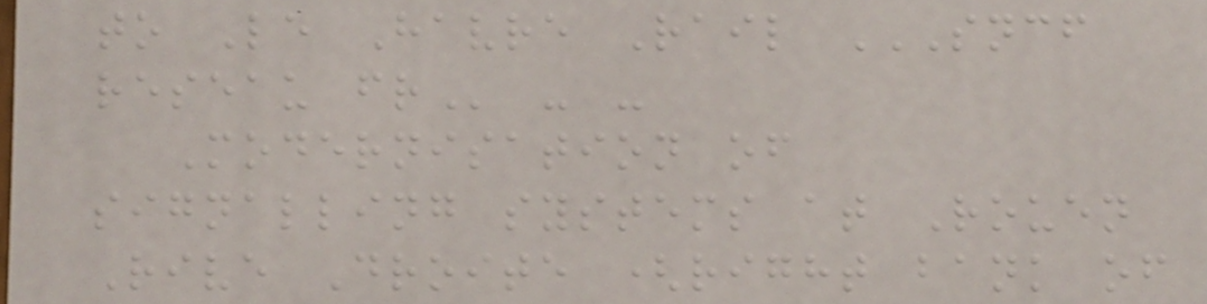to Le Havre Rail SNCF
RESEAU FR - -
Modernisation of
signalling systems at Rouen
Rive Droite (right bank of
